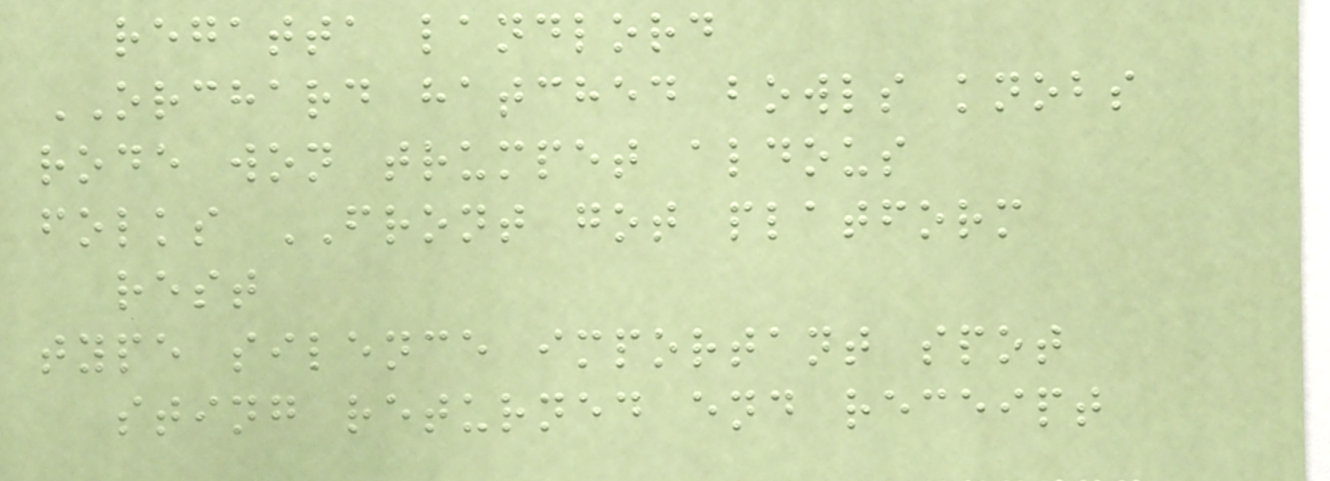regatta landlord
ORCHARD hatched bowls knobs
rode won trumpet aldous
folks FRONT got platform
rest
type silence important spot
sting returned end receipt
